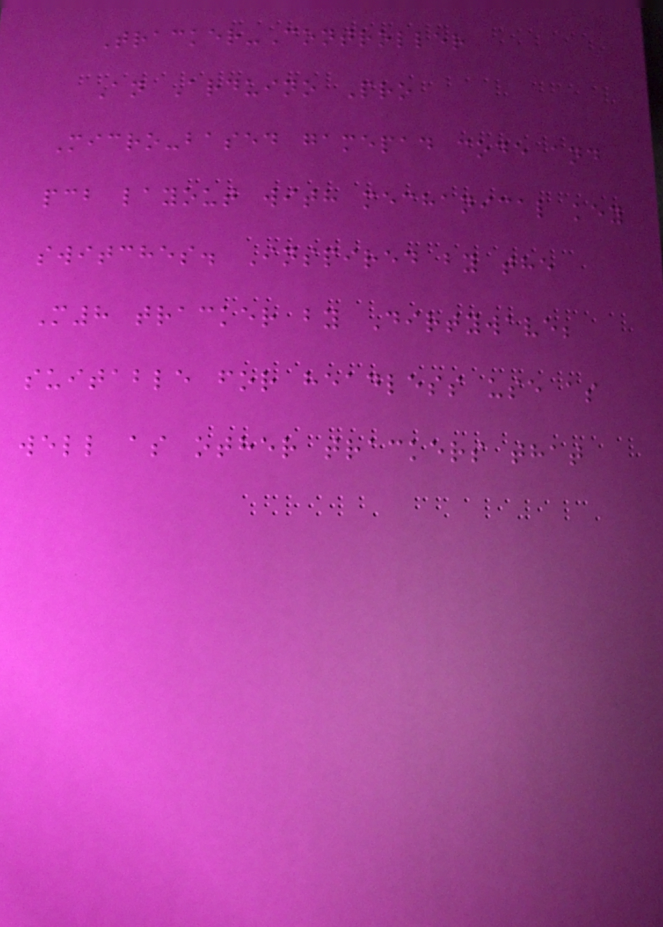Tracker-Controller
An Arduino Pro
Micro-based gamepad code and
pcb layout with mechanical key
switches. Inspired by the
M8 tracker by Dirtywave;
suitable for headless use as
well as other trackers that
